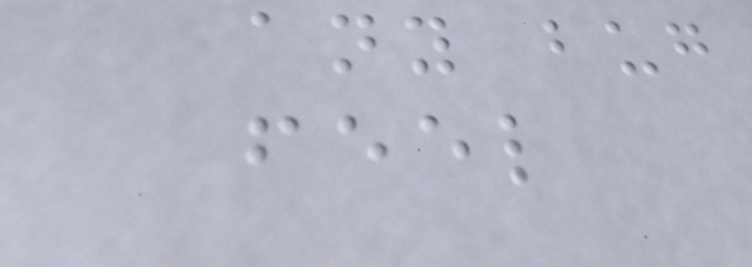any bug
feel
